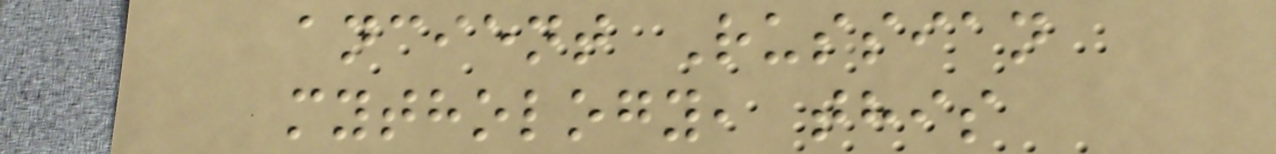ancient Russian
mythology, this
